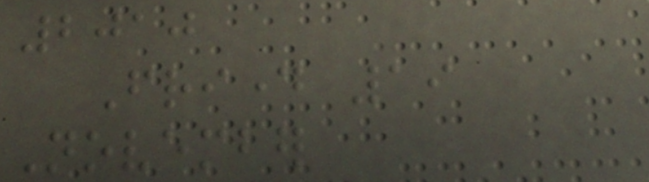2010
Friday 19
November
